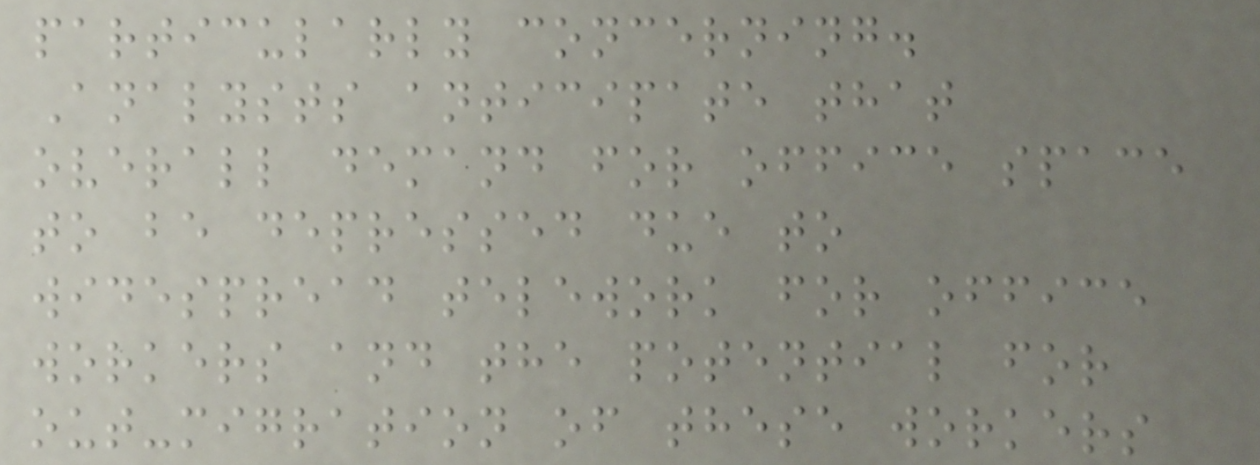particularly concerning.
Analysts anticipate that
overall demand for office space
to be depressed due to
widespread telework for office
workers and the potential for
out-migration of these workers
